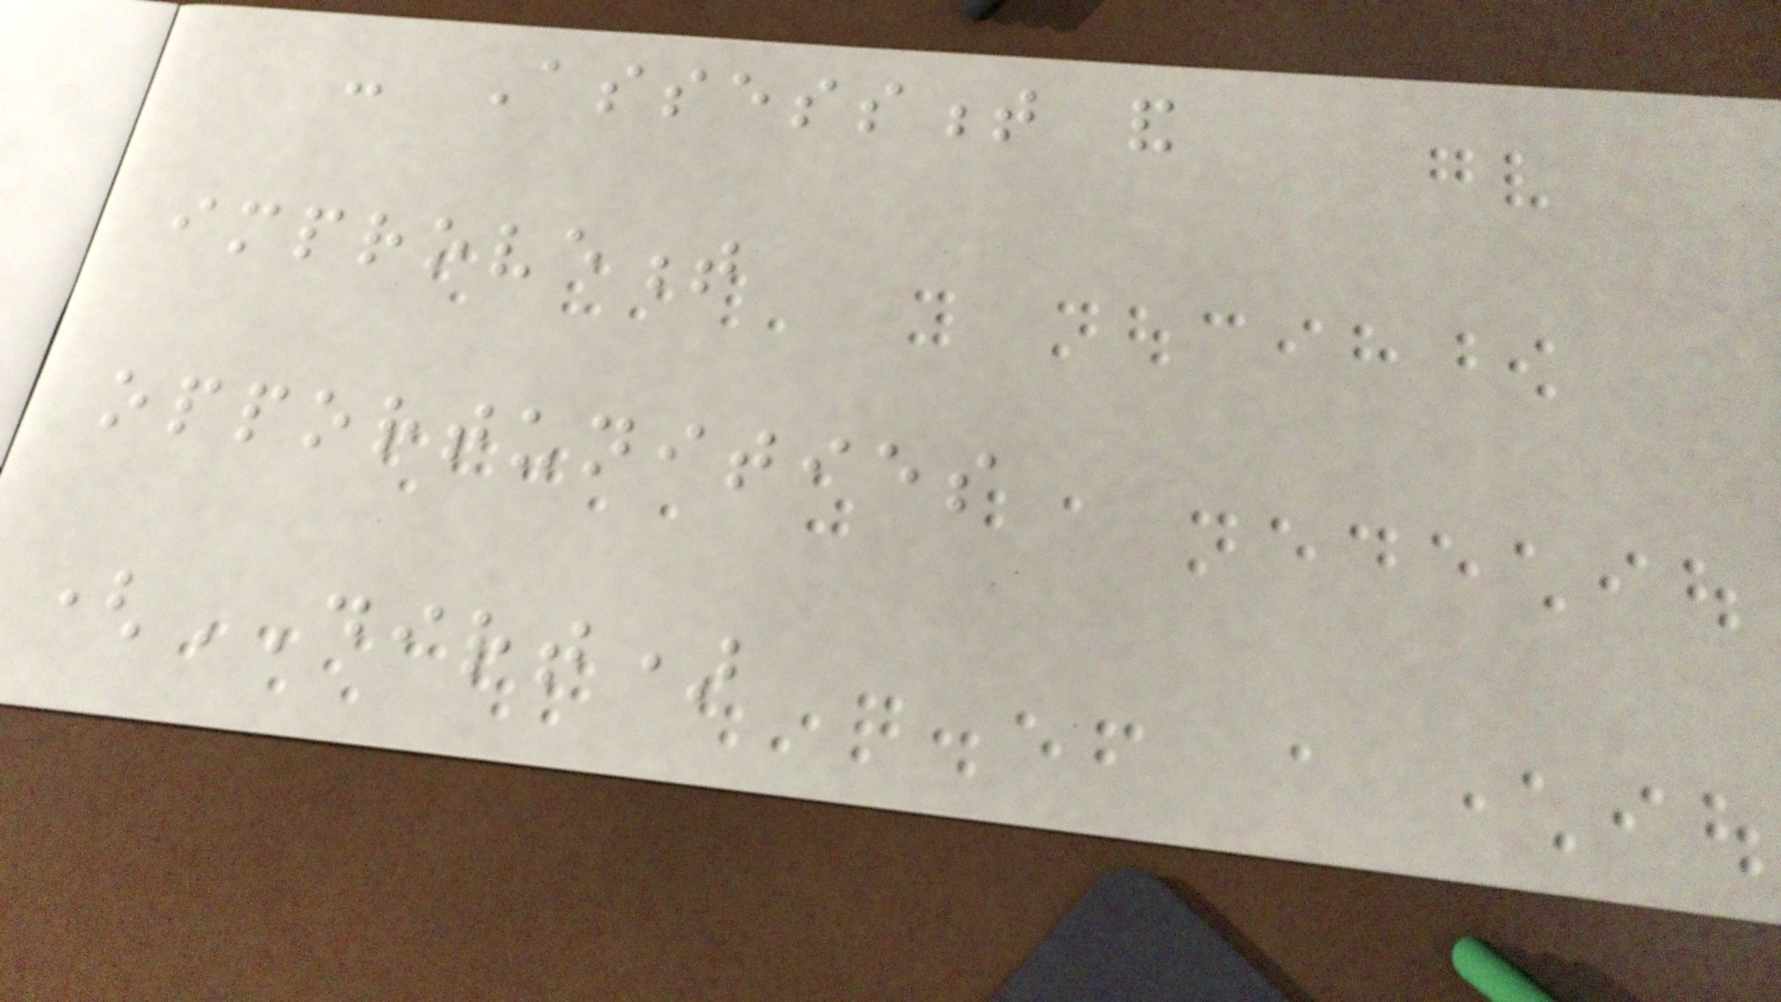- Assessment and
improvement
opportunities
(DIRT)
